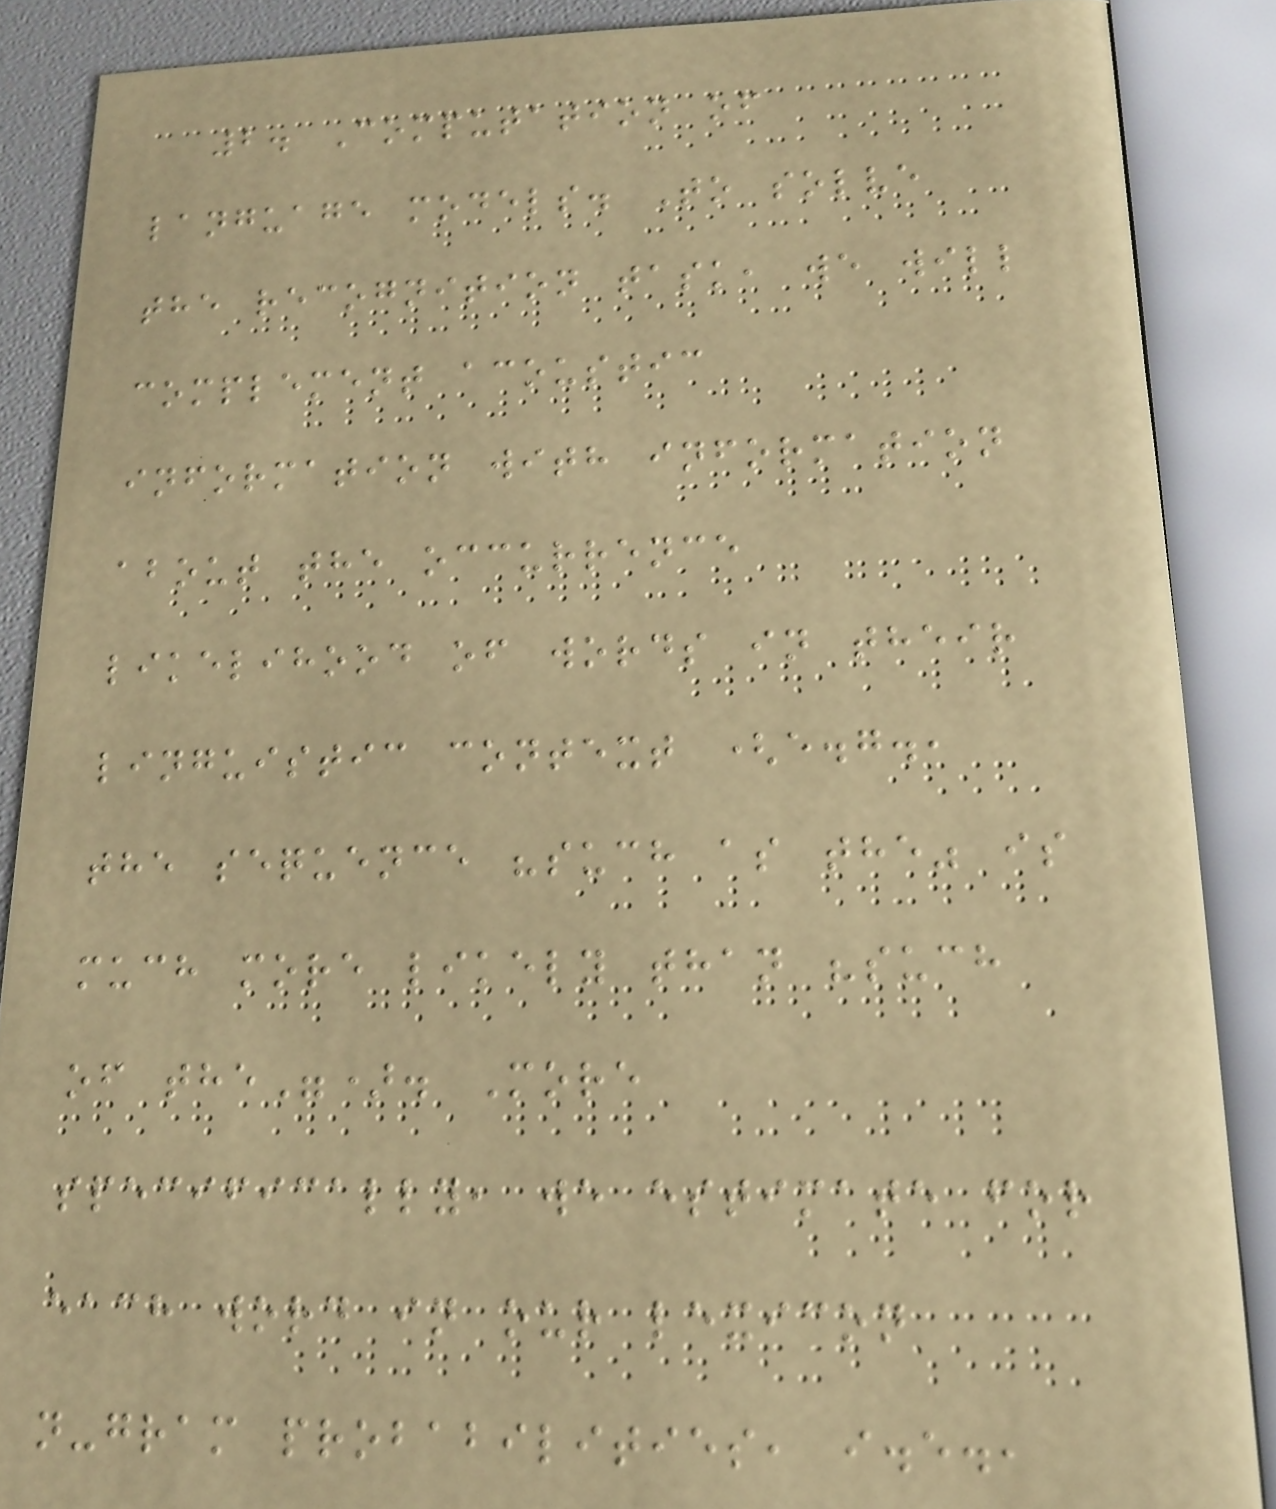2. Computation of
language models. To solve
the recognition task, we will
complement acoustic
information with information
about the occurrence
likelihood of words in their
linguistic context (e.g.,
the sequence "such as the" is
much more likely than "such
of the"). More
specifically, we estimate for
each word in our lexicon
n-gram probabilities, i.e.,
